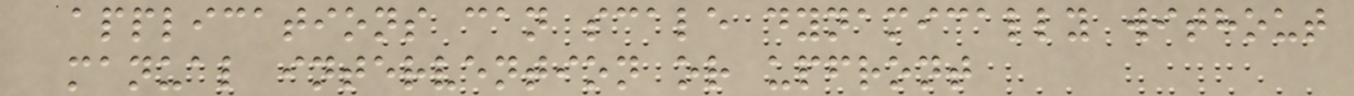applications can scale dynamically without
manual intervention or upfront
